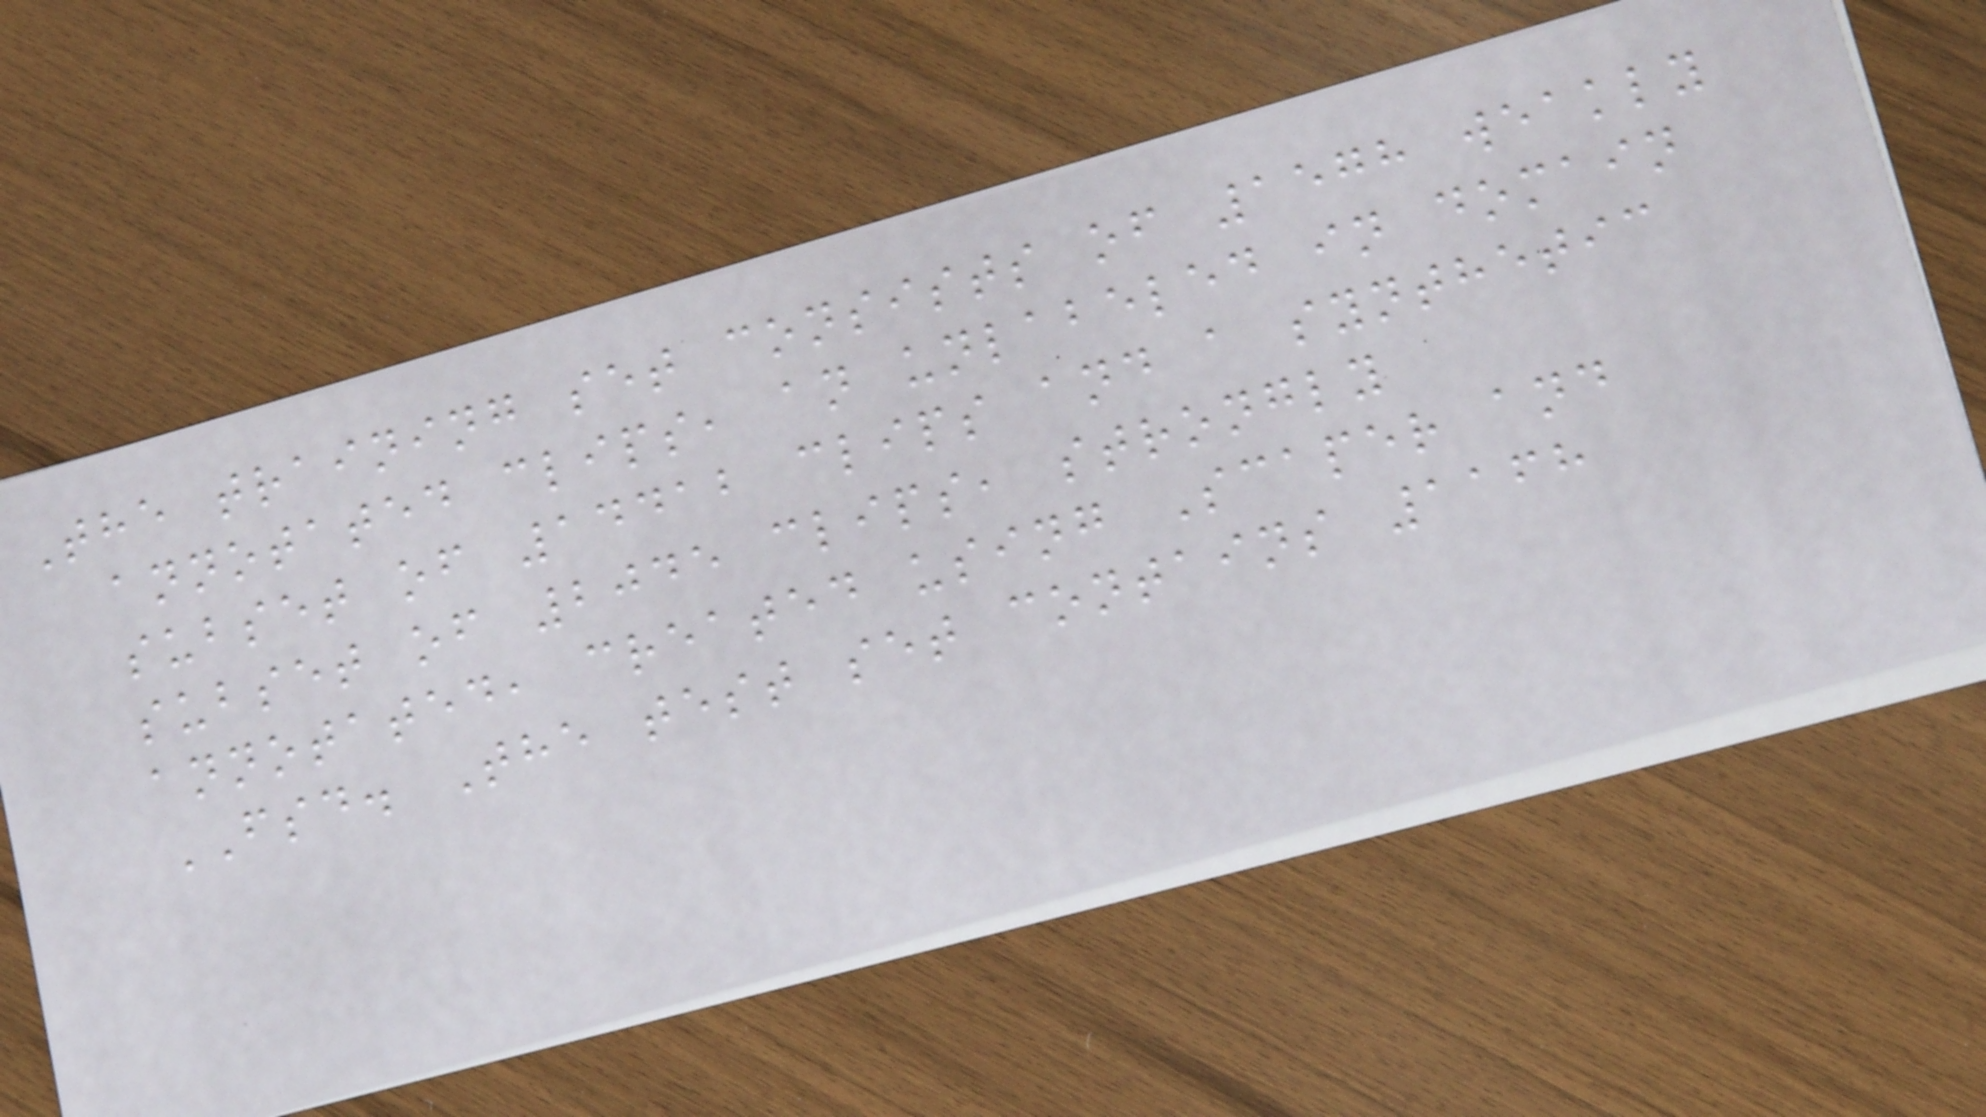The training set consists of 1578 weakly
annotated clips, an unlabeled in domain
subset of 14412 clips and a synthetic
subset of 2045 clips, strongly
annotated, created using Scaper and
FSD. The test set contains 1168
